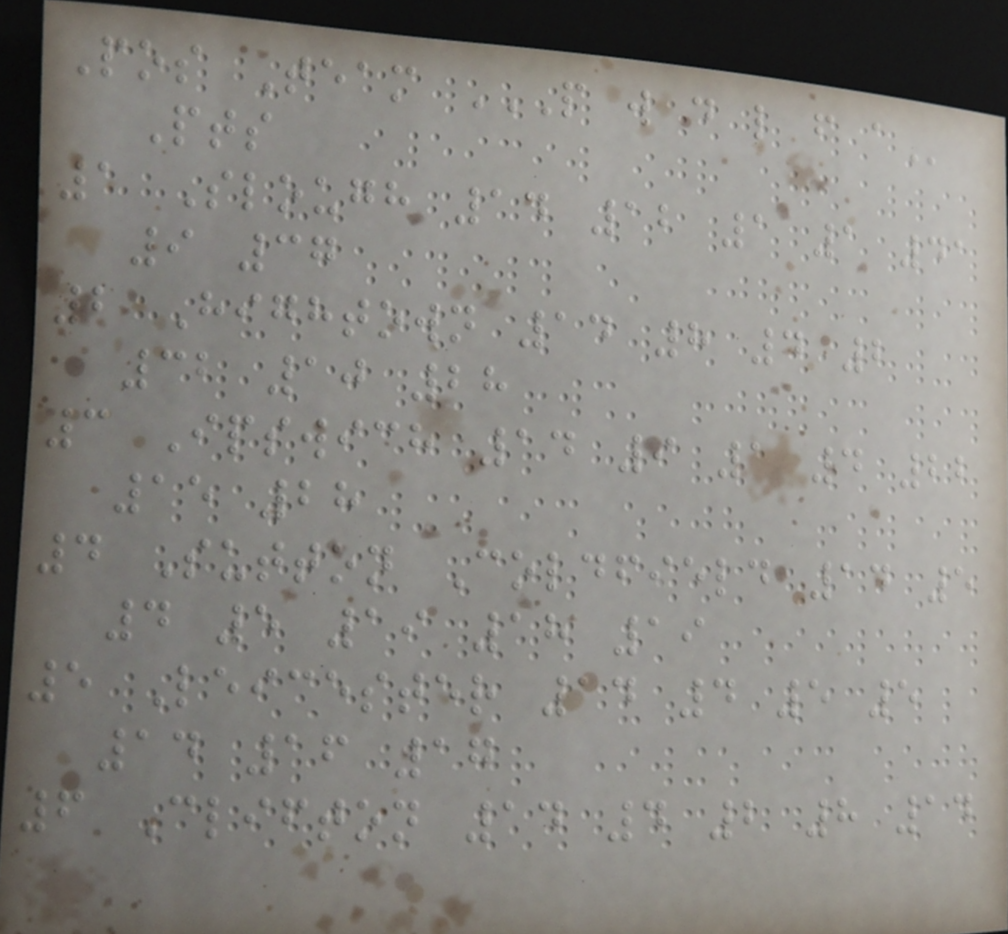Pos Team P W D L F A
Pts
1 Slough 14 12 1 1 41
9 37
2 Hightown 14 8 4 2
32 10 28
3 Ipswich 14 9 1 4 22
15 28
4 Sutton Coldfield 14 5
4 5 19 18 19
5 Leicester 14 4 5 5
14 16 17
6 Clifton 14 4 2 8 14
